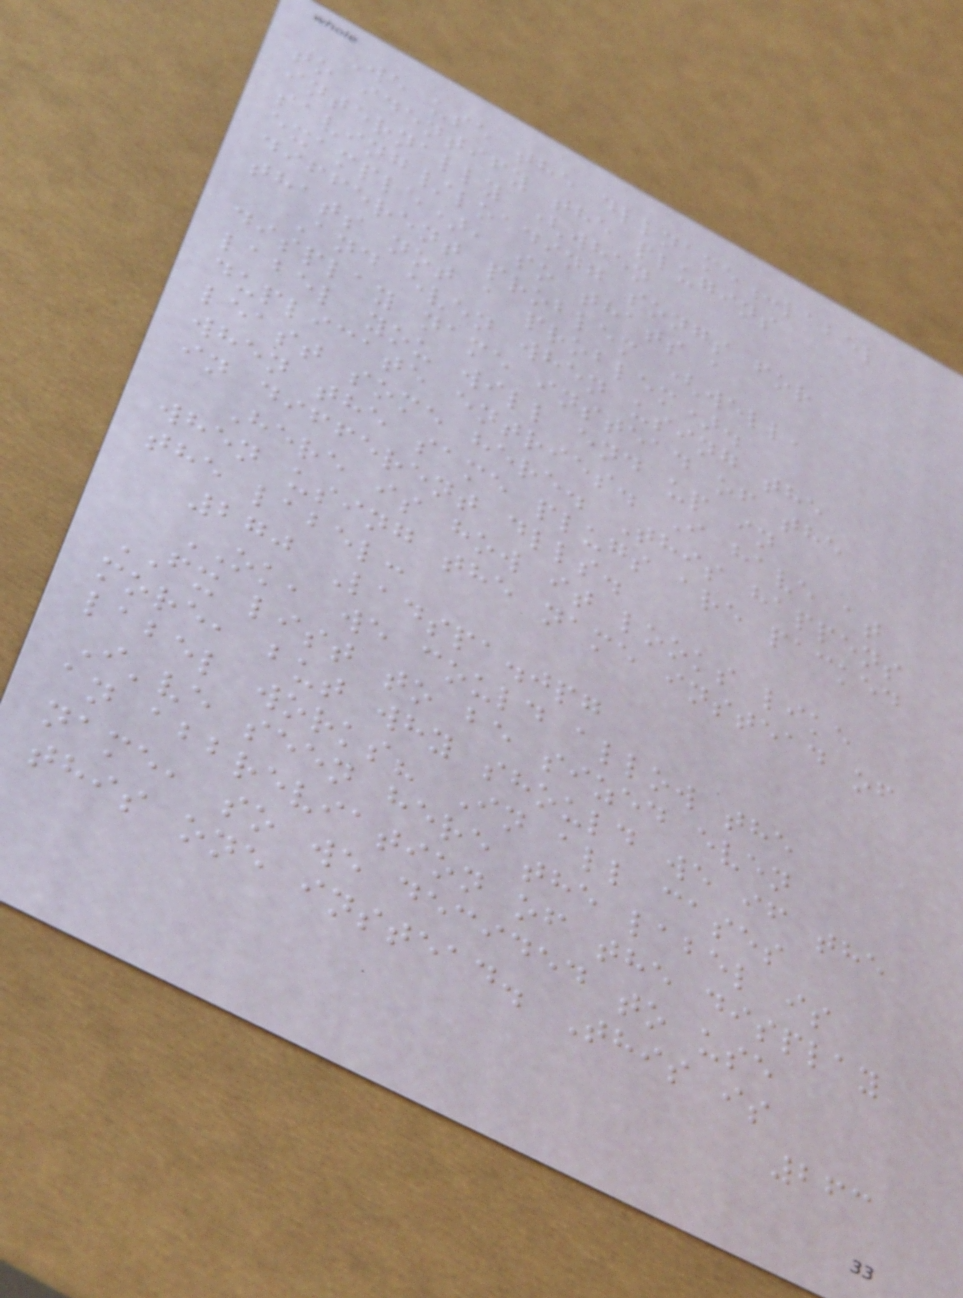We use the dllname:label
to identify the plugins
internally (when
saving/loading songs for
example), so thats a
different problem (well,
thats not a problem).
And even when using the
display name instead of the
label you will end up in
duplicate entries. I have at
least some here. This happens
when the same plugs are packed
in different dlls.
Here is how it looks like
when using the name instead of
the label:
270 Ladspa.jpg
OK, we could allow the
FX list to be sized even
more, but why should we if the
label works? In all cases
I've seen here the label is
an abbreviation of the display
name, so we decided to use
this one instead. This is
263
